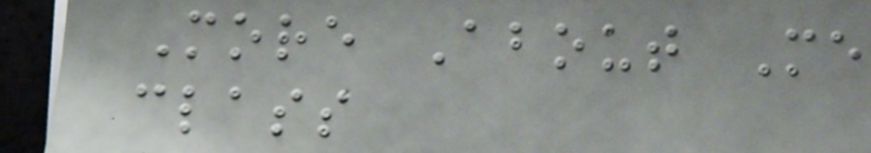More About Me
class
